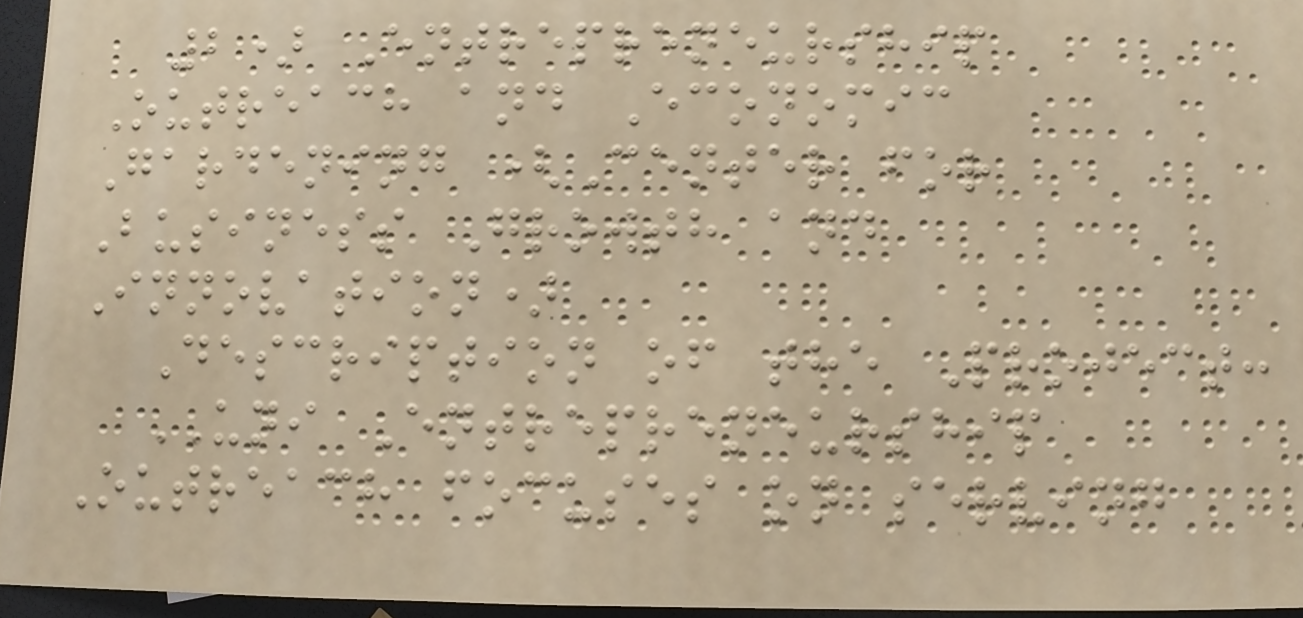2) Entrepreneurship
Outreach and Economic
Gardening (Center for
Business Growth and
Innovation)
Description of the Project:
UNI Entrepreneurship
Outreach focuses on serving
